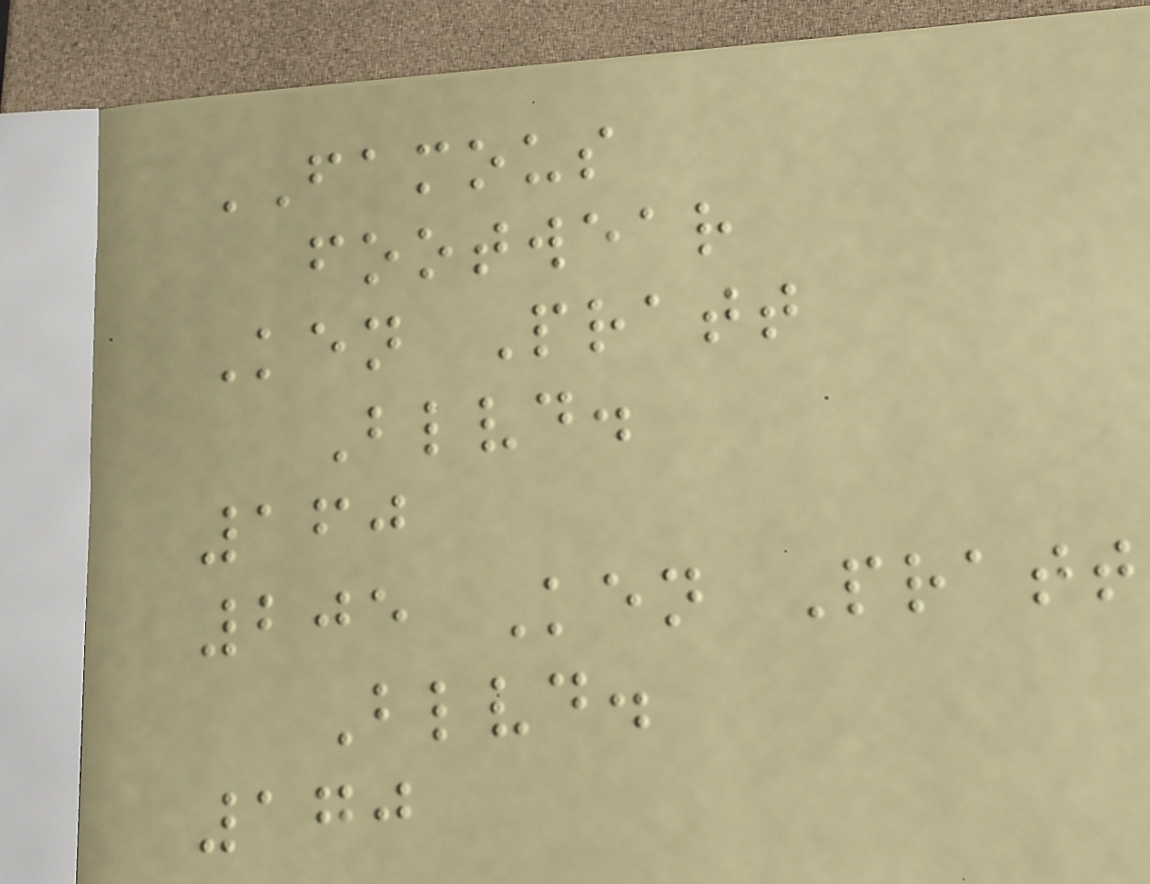FAMOUS
footwear
Ken Pratt
Blvd.
160
205 Ken Pratt
Blvd.
170
